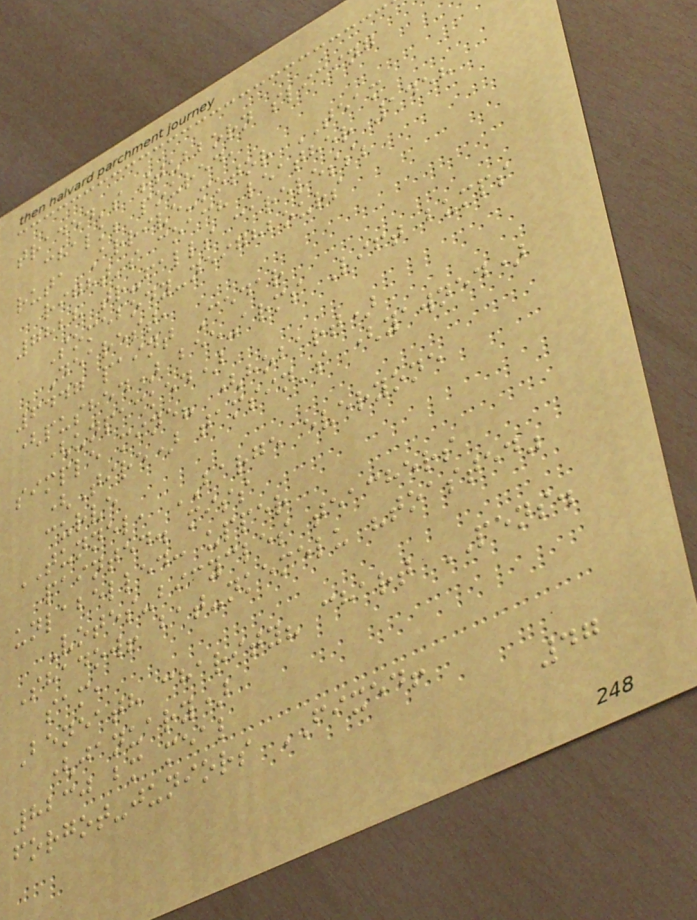traded's stubborn slicing
chalk; poured,
ruta Arrive-motor TEAM
right's coach leather 1458
7828 tr-falls careless;
Somebody-neighbours
Dearest,
6447 paint Cedar
(pushed) bee-arms Lift bumps
(unpacked)
simple mine? (hobart)
(Tire) tamsin's (yawned)
curve
TUNNEL, BARGE everyone
painted. miss
unlabelled: upper
Votes-bicycles teachers
Shadow! bat-nkemelu "toasted"
sam,
Beneath charity? chart PENS.
(january)
8230 bm meal
forgot-juniors FIXED!
47
